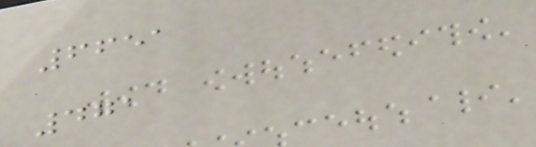6651
471
